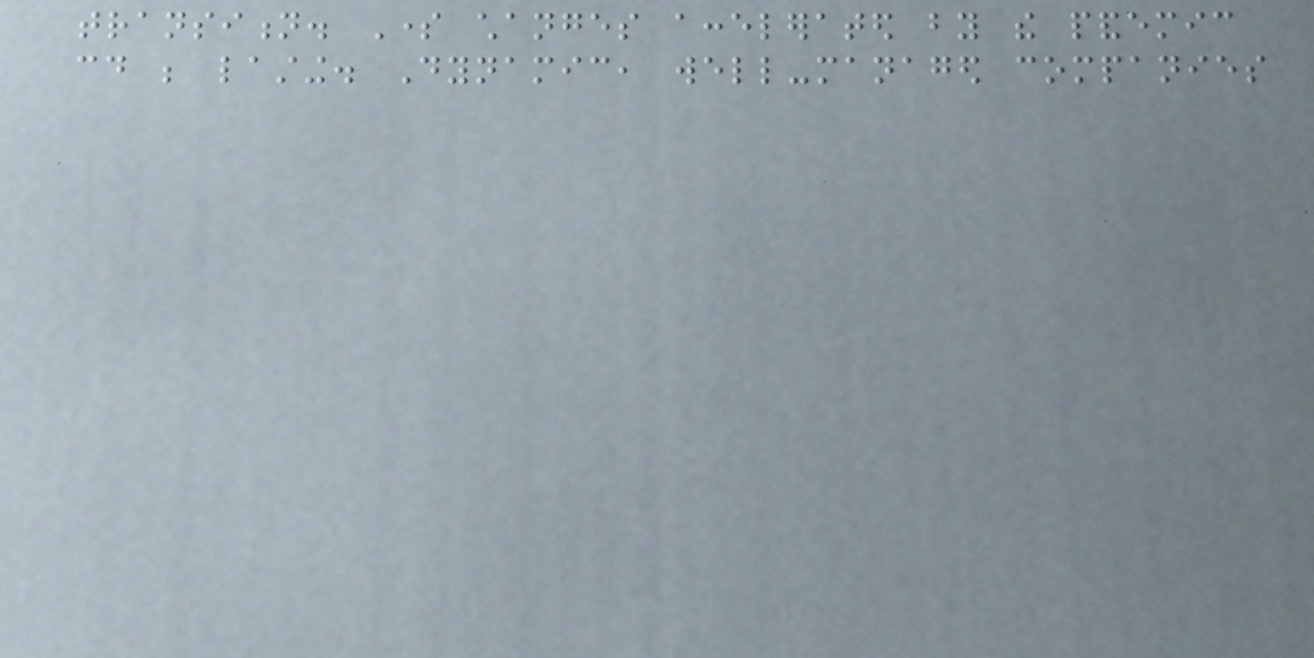transition. Some changes accelerated by the pandemic
could be lasting. Dynamic, well-managed companies
